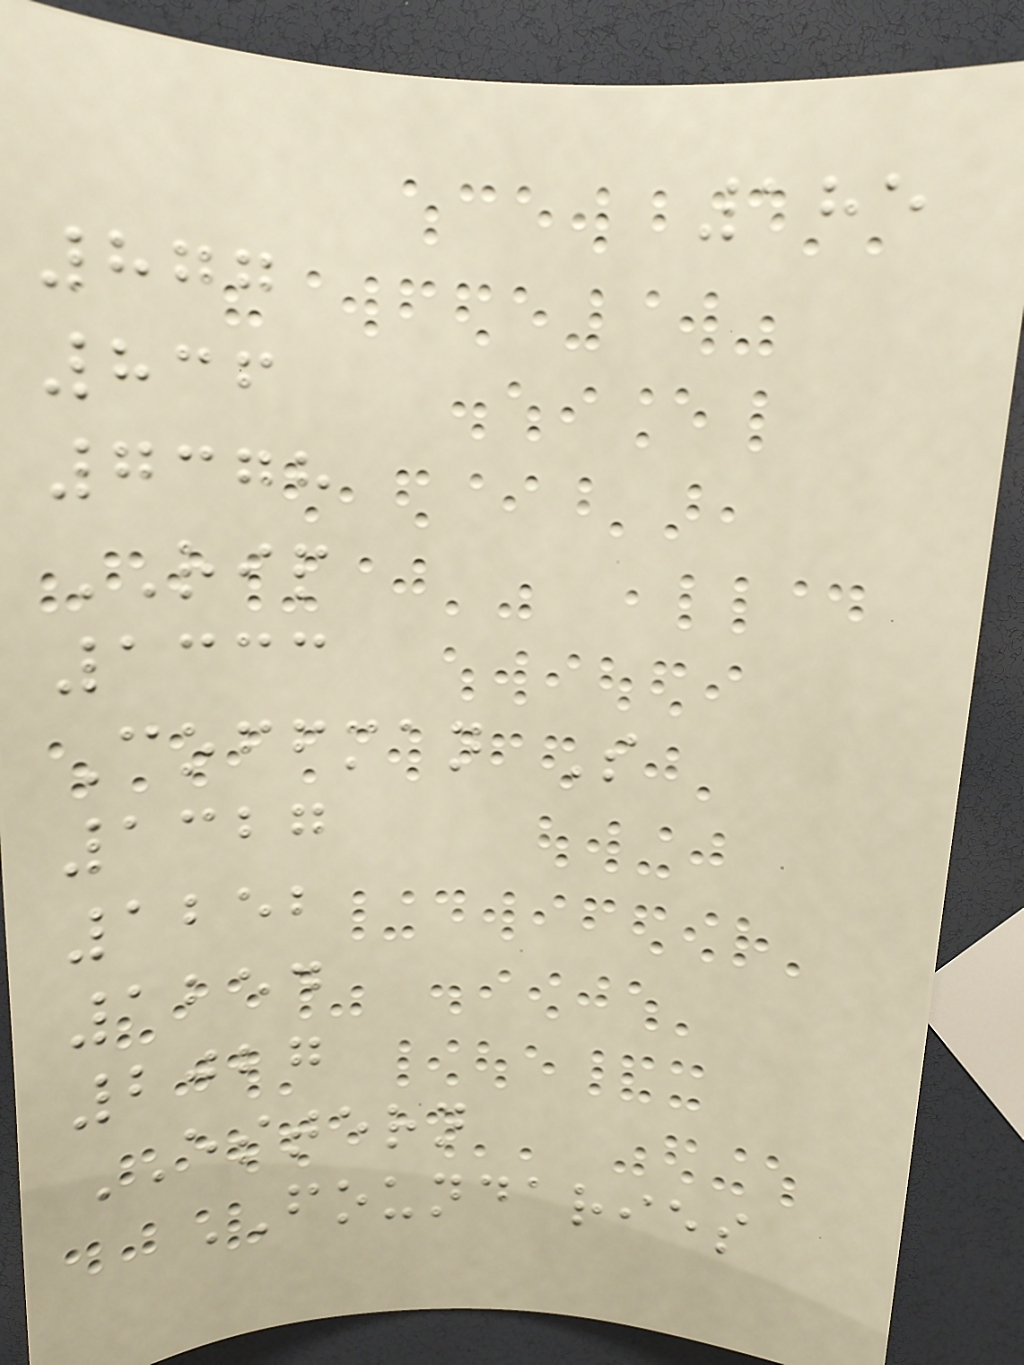185
877
836
7378
RIP
1333
Coffman S
1327
1252
1254
2027
ESTERN
FOUNDARIES
